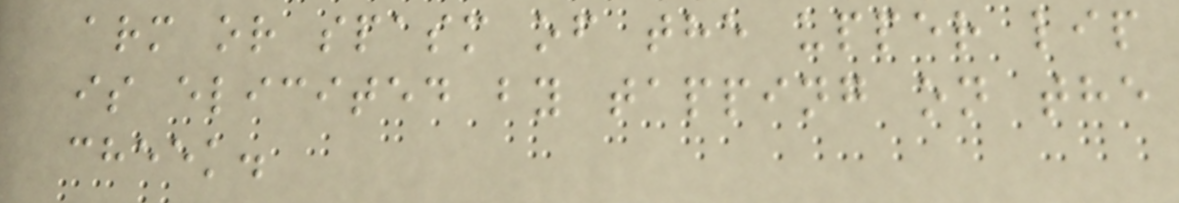arm or spasm of the upper lip
is elicited by tapping on the
cheek.
